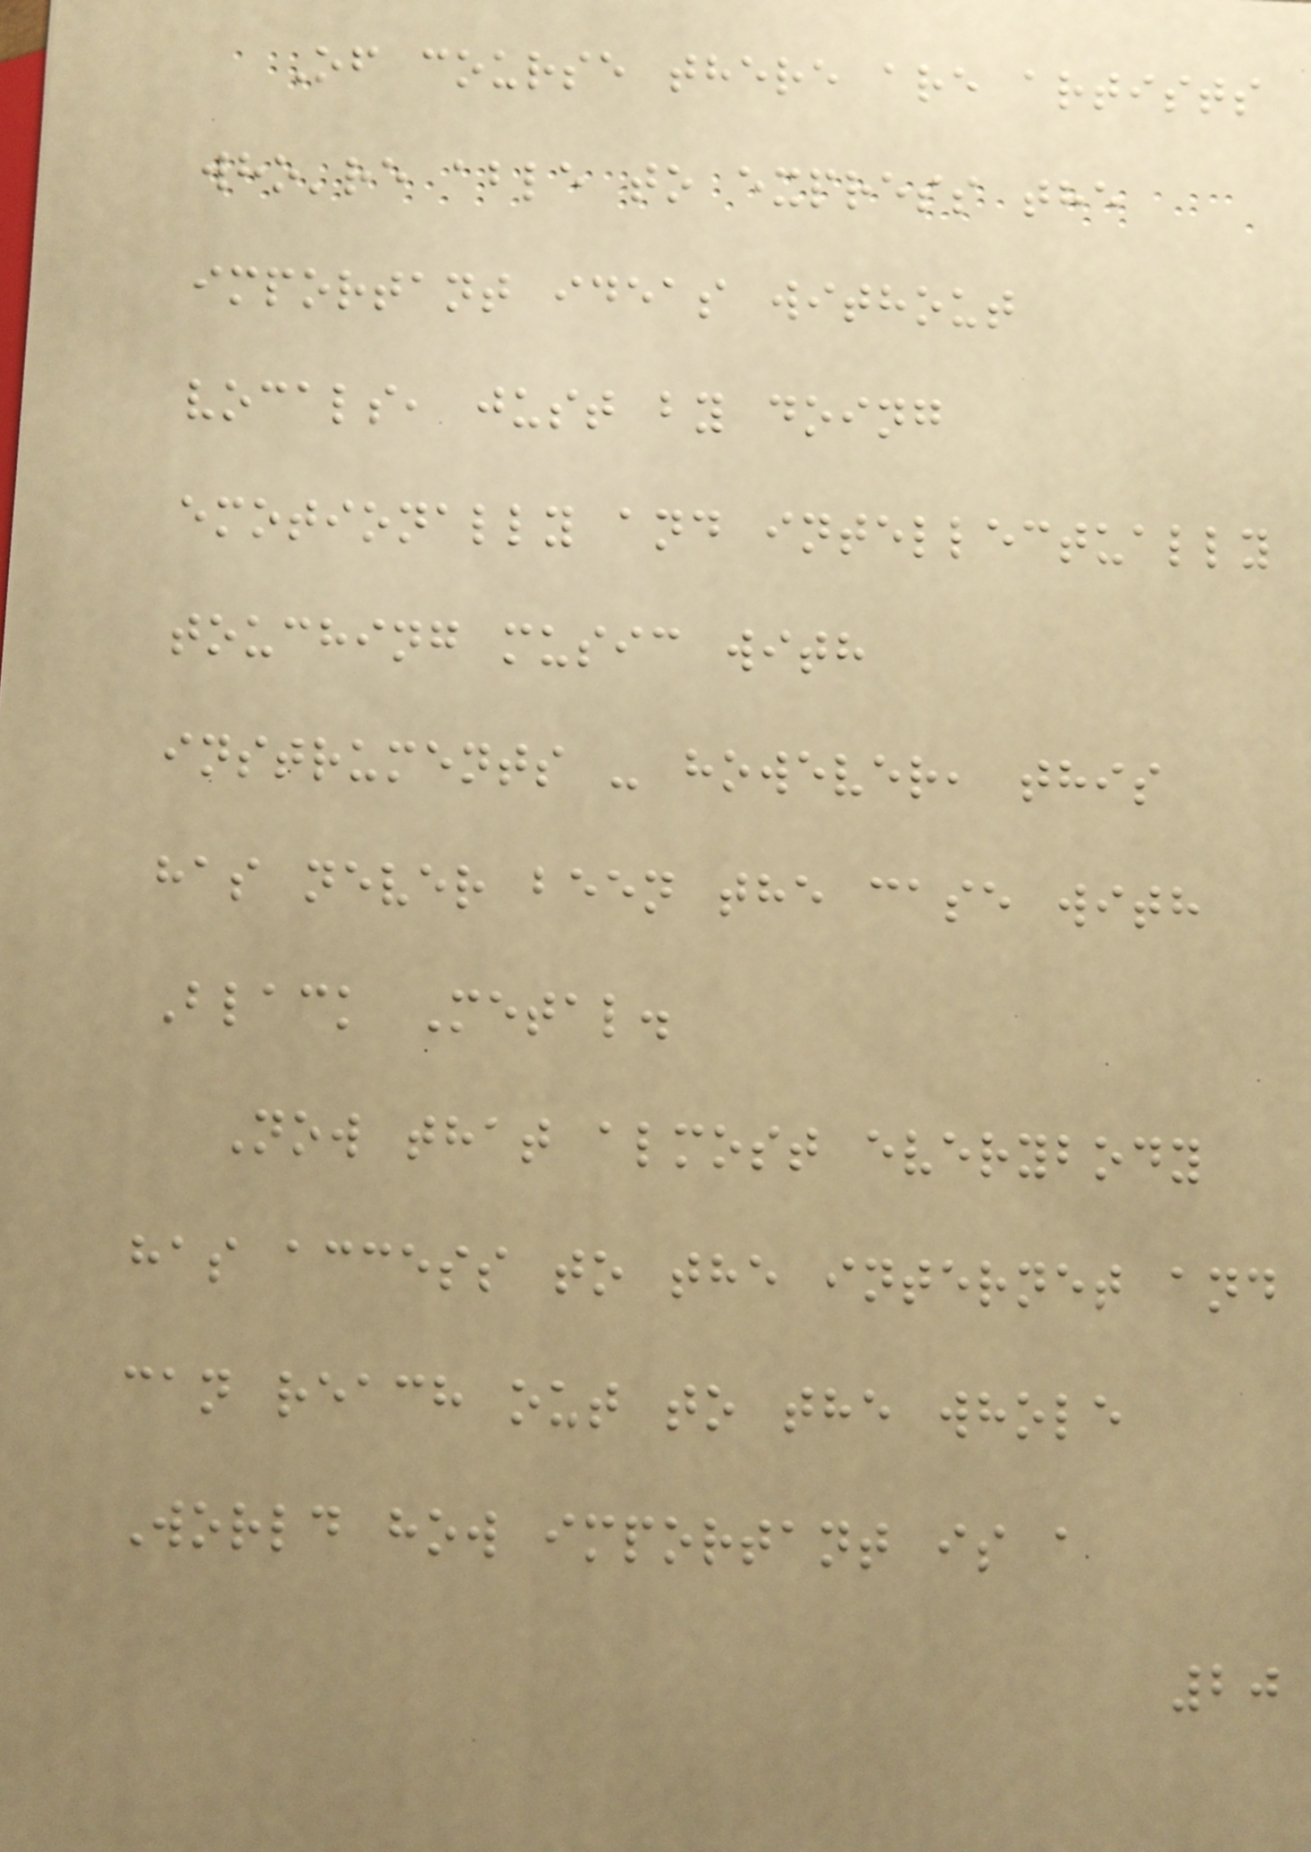Of course there are artists
who're able to express the
important ideas without
vocals, just by doing
emotionally and intellectually
touching music with
instruments - however, this
has never been the case with
Black Metal.
Now that almost everybody
has access to the internet and
can reach out to the whole
World how important is a
20
